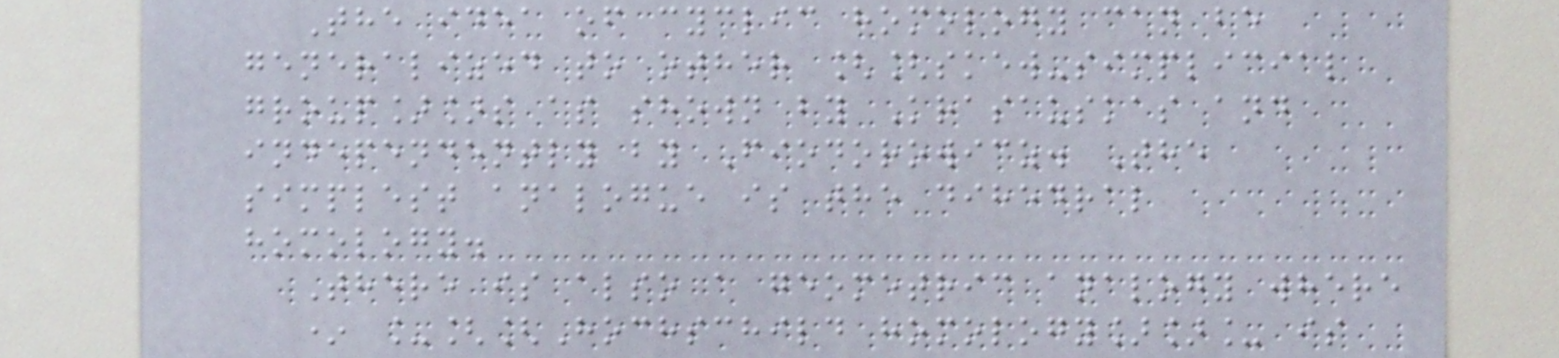The idea of cyclic homology can be
generalized to other [[skew-simplicial
group]]s as shown by Krasauskas and
independently by Fiodorowicz. The
simplest analogue is the dihedral
homology.
There is also a geometric analogy where
* _[[Hochschild homology]]_ is
